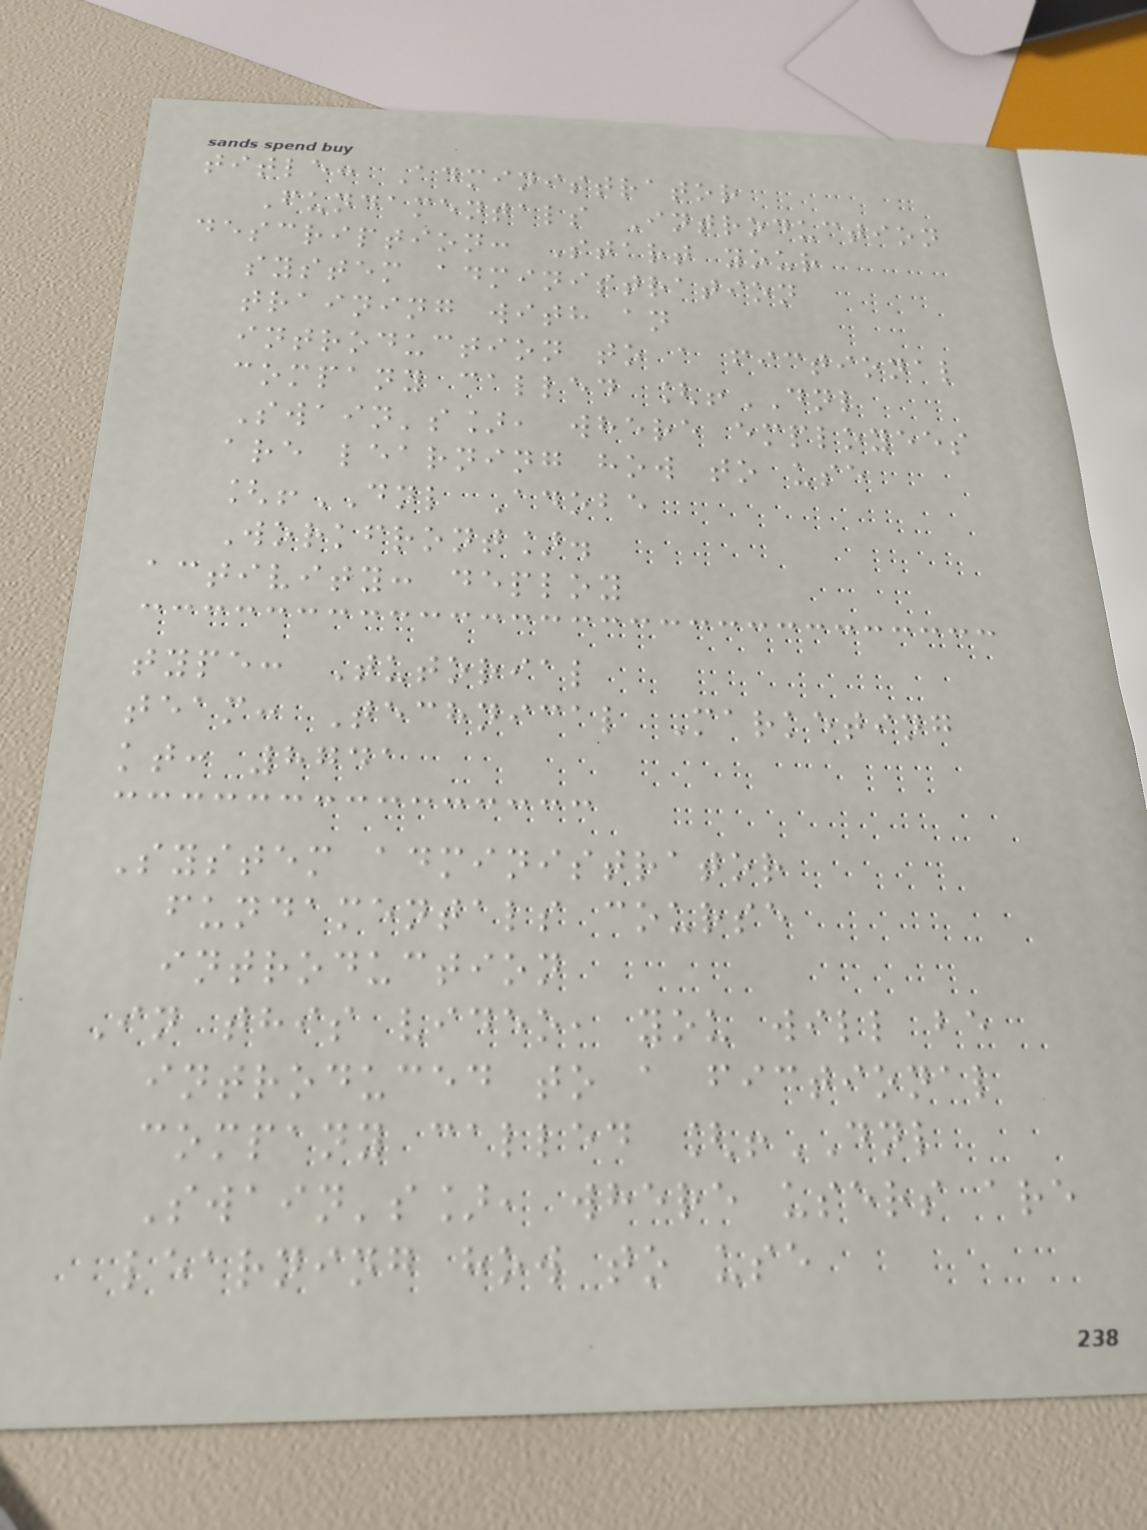title: Administrator
Fundamentals Introduction
description: Start your
system administration
training with an
introduction to a fictional
company called [!DNL
Swain's], where employees
are learning how to use
[!DNL Adobe
Workfront].
activity: deploy
type: Tutorial
team: Technical Marketing
kt: 8741
System administrator
fundamentals course
introduction
In this video, you will be
introduced to a fictional
company called [!DNL
Swain's], where users are
learning how to use
